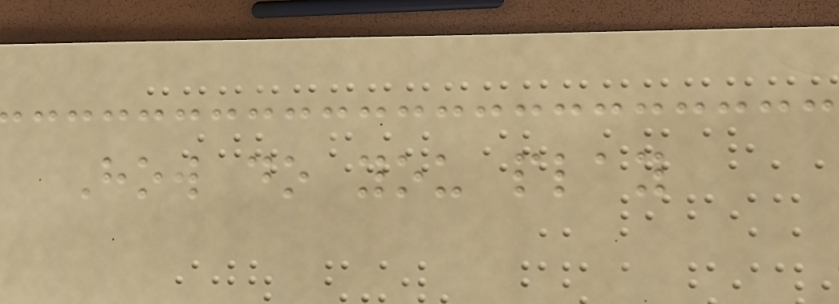How do you play
